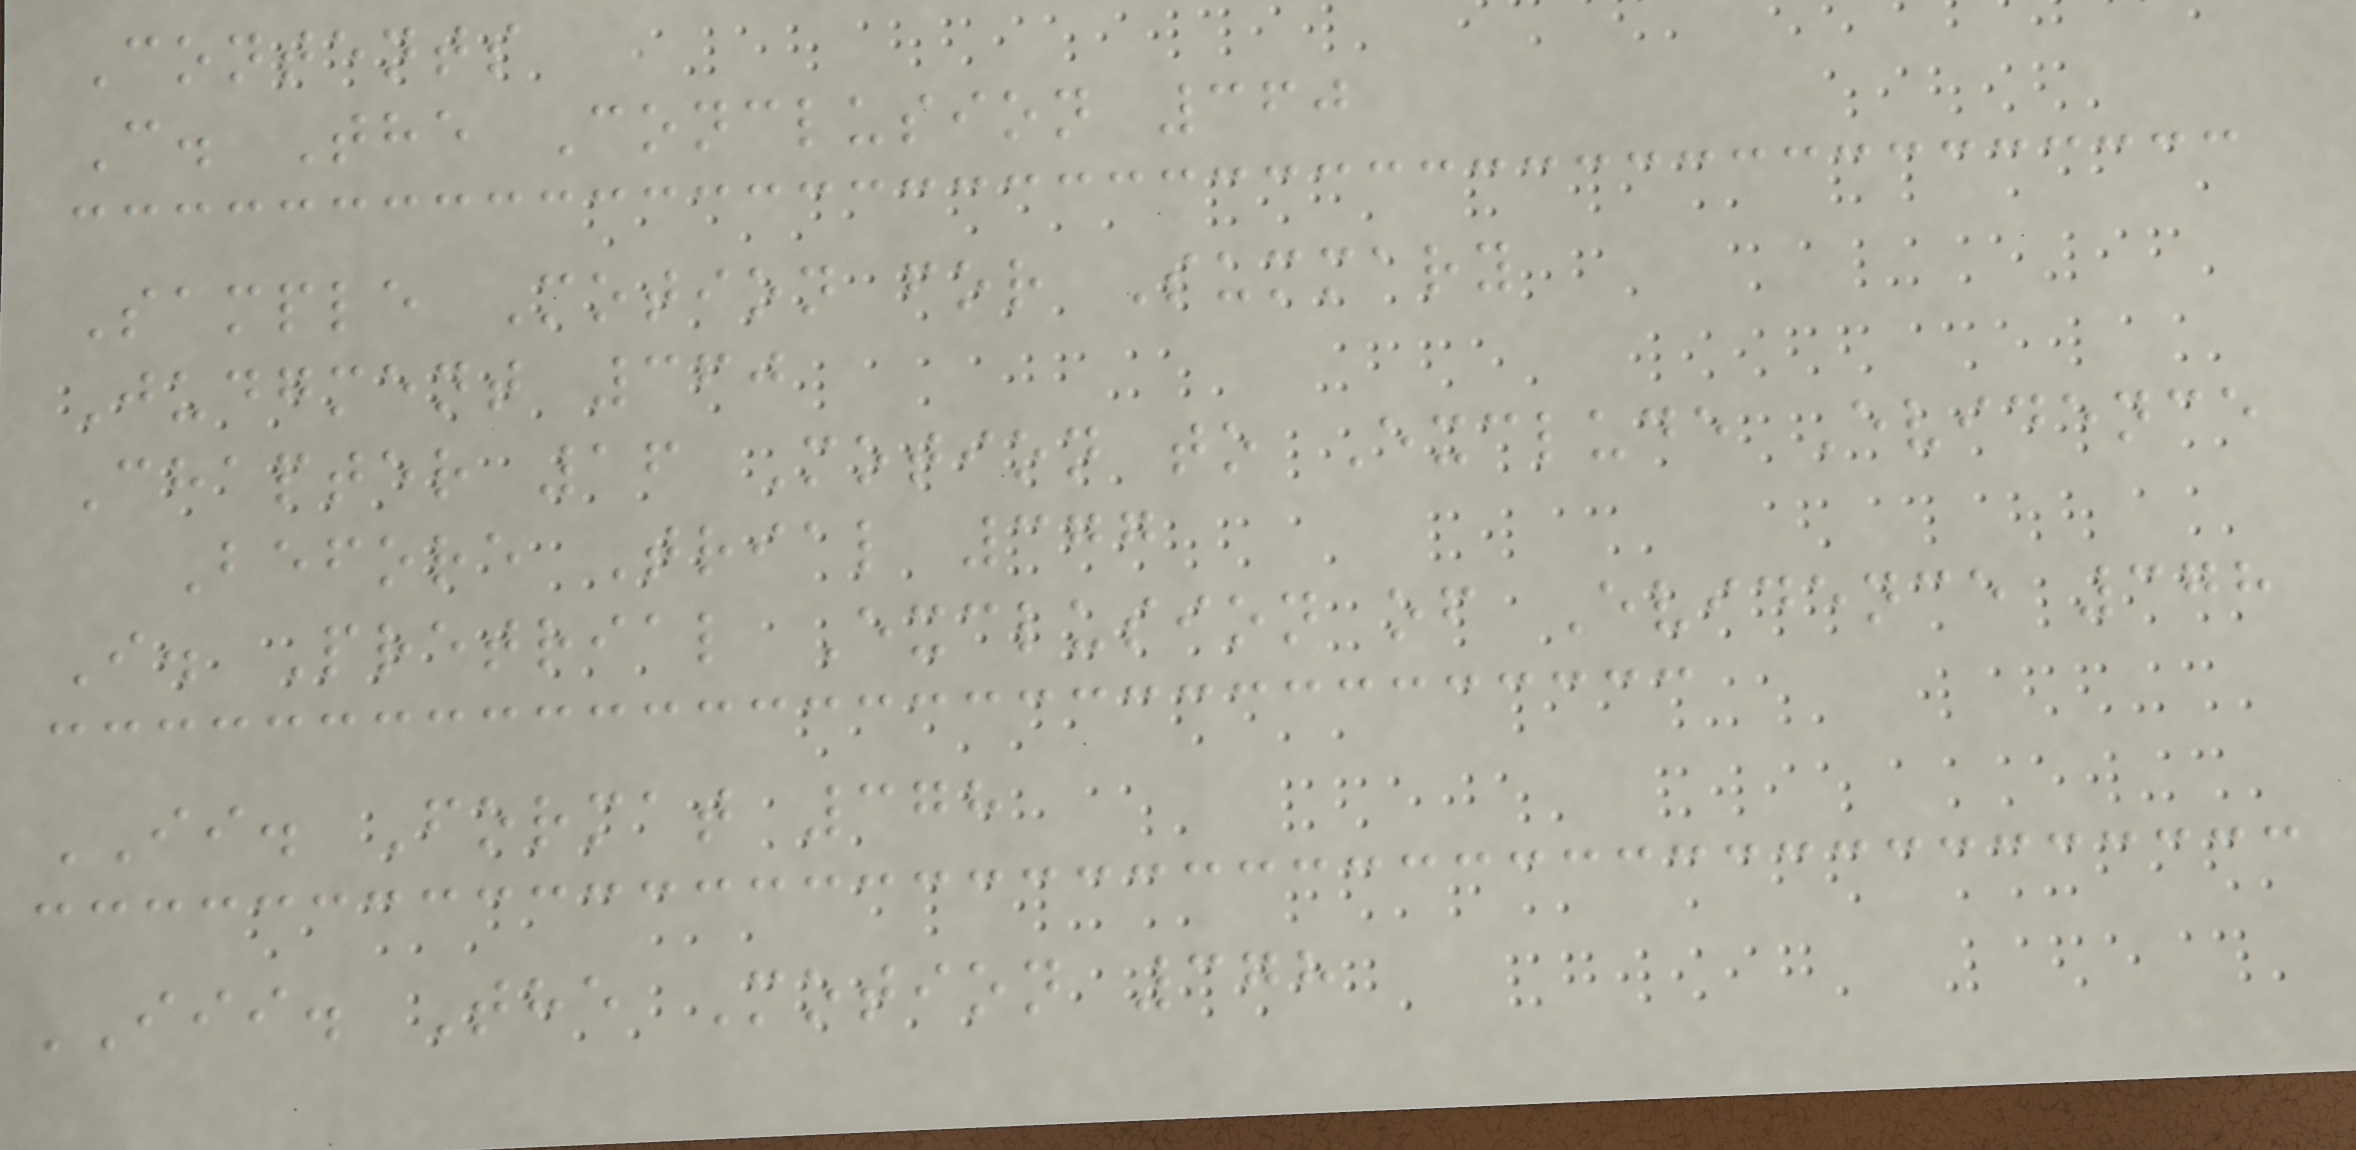Contents
C. The Conclusion 360
Sample Motion for Summary
Judgment 360
Chapter 16 Motion to Exclude Evidence
Before Trial 377
I. Pretrial Exclusion of Evidence 378
II. Format 378
III. The Motion 378
